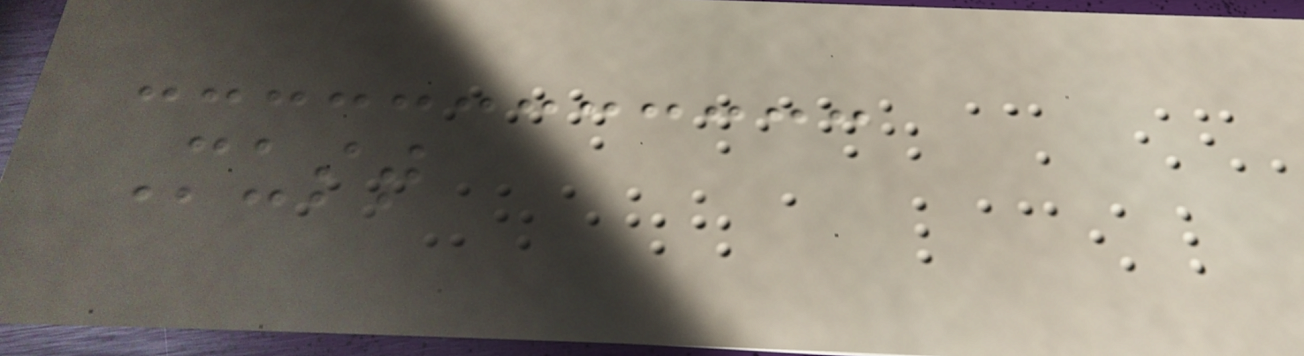Must
